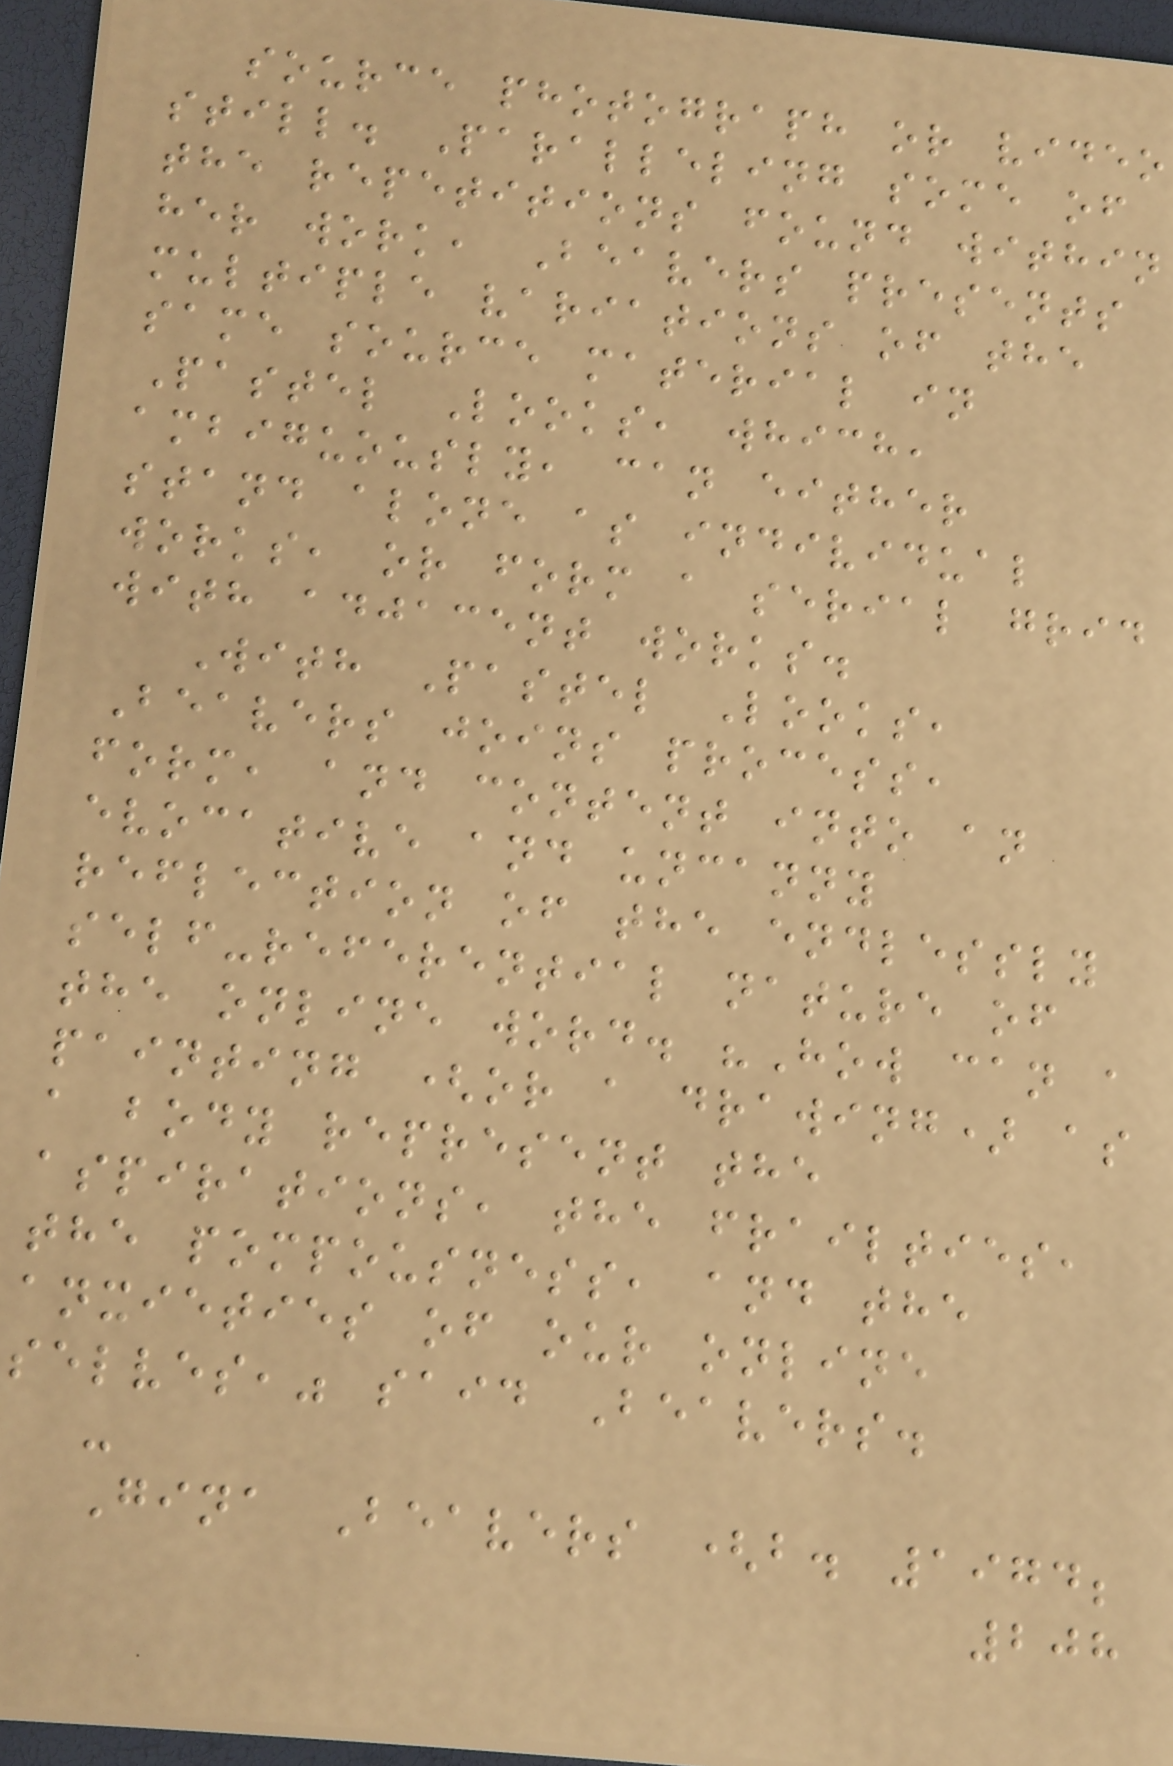source photograph or video
still. Paralleling some of
the repetitions found within
her work, Beavers presents
multiple variations of the
same source material in
Pastel Looks, which,
ambiguously, can either
stand alone as individual
works, or form a serial grid
with adjacent works.
With Pastel Looks,
Beavers joins process,
form, and content into an
evocative and uncanny
reflection of the endlessly
self-referential nature of
the online word. "How can a
painting (or a drawing) as
a body represent the
aspirations, the frailties,
the pompousness, and the
anxieties of our online
selves," said Beavers.
-
Gina Beavers (b. 1974;
208
